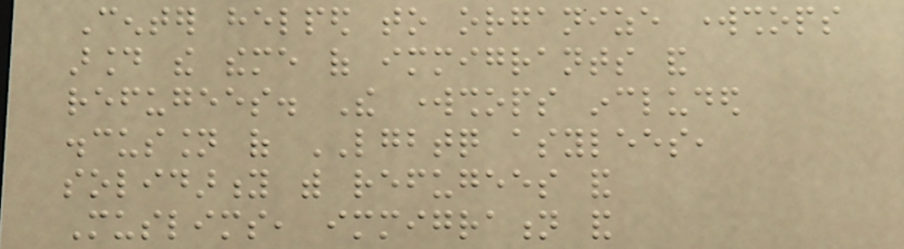Center helped to organize workshops
around the theme of immigrants and
refugees. The workshops included
discussion of LGBTQ asylees,
solidarity with refugees and
Muslims, immigration and
